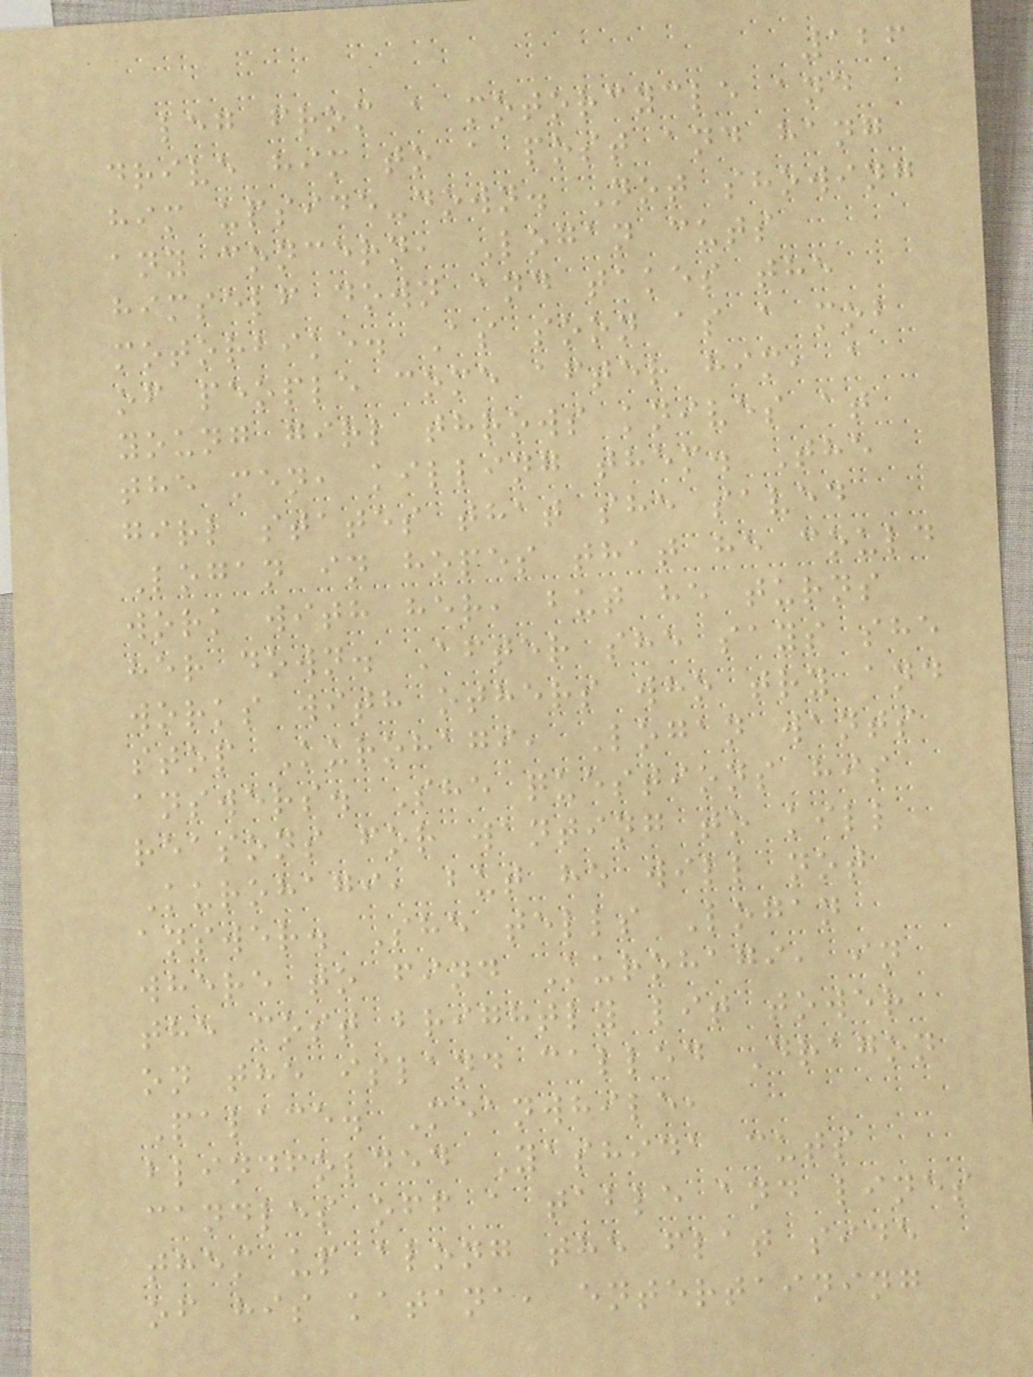126
leg from a motorcycle and
drive him to a post and hang
him upside-down. Not showing
any concern, Logan cuts
himself down and takes the
motorbike. As soon as a mob
of people come after him, a
young girl throws knives at
the men, killing them. The
girl states that she saved
Logan in hopes that he could
work with her, but he turns
her down. After she says she
works with others who try and
stop Kurohagi, Logan wants
answers. She questions his
reasons for wanting to kill
Kurohagi, but he will not
answer. She tells Logan
where to find Kurohagi, in
the most brightly lit tower
on the island called Dragon
Palace. Meanwhile,
blindfolded Yashida cuts
candles off a table and lines
them up along the flat side
of his katana, entertaining
